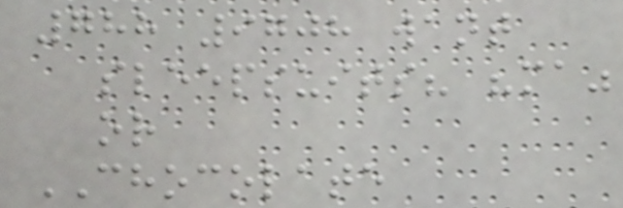788 9708 want
sleepsuits? "ma"
or
CHOCOLATE
